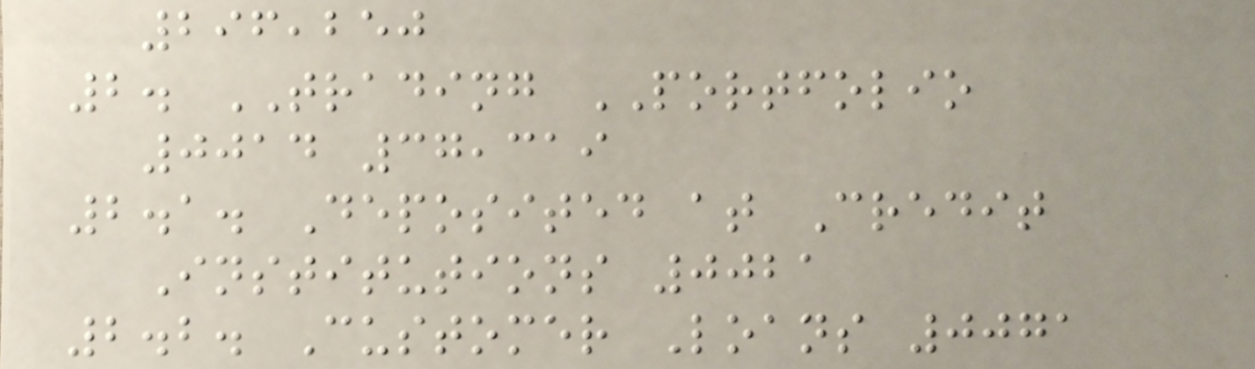296,250
2. TRADING PORTFOLIO
0014 37,319
2.1. Deposited at Credit
Institutions 0021
2.2. Customer Loans 0071
